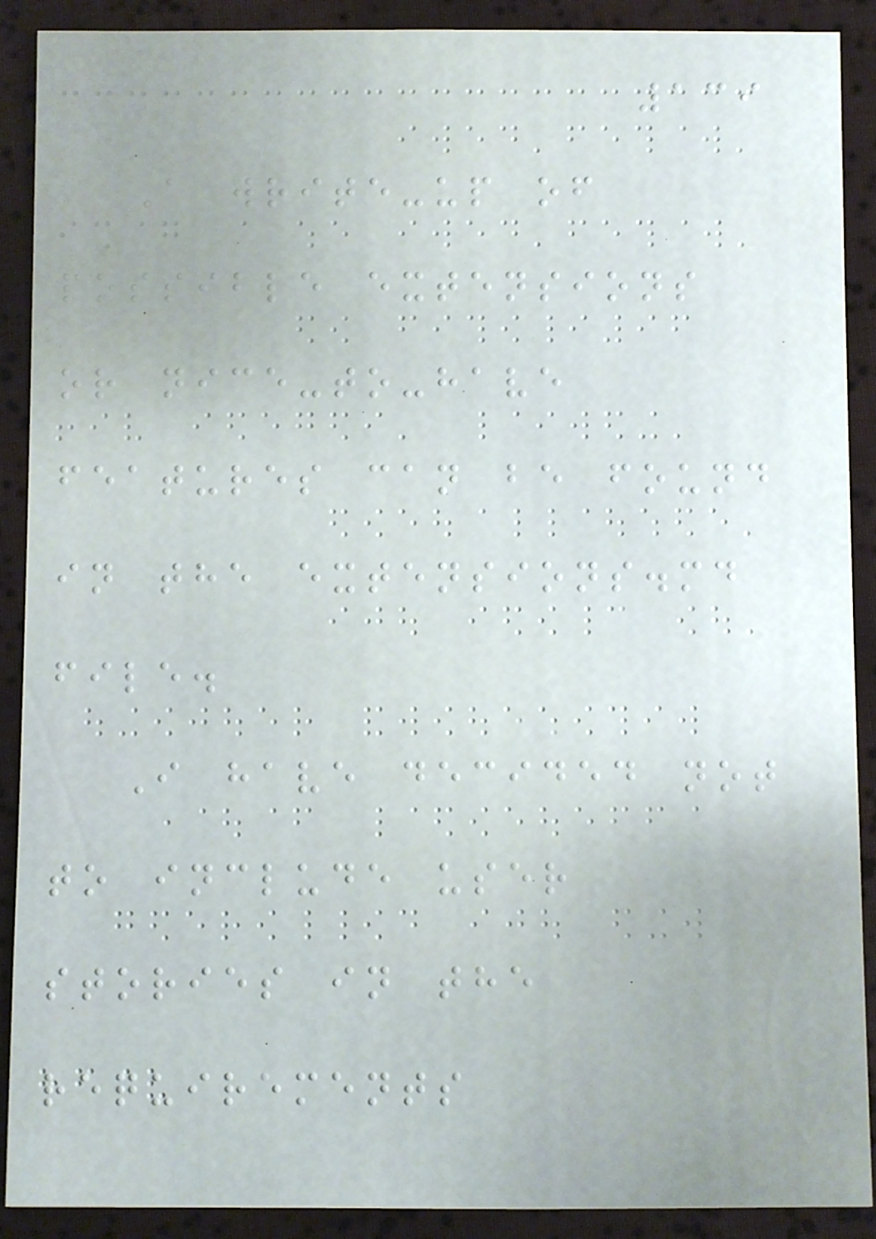139
A write-up of
possible extensions
or nice-to-have
features can be found
in the extensions.md
file.
I have decided not
to include user
stories in the
requirements
